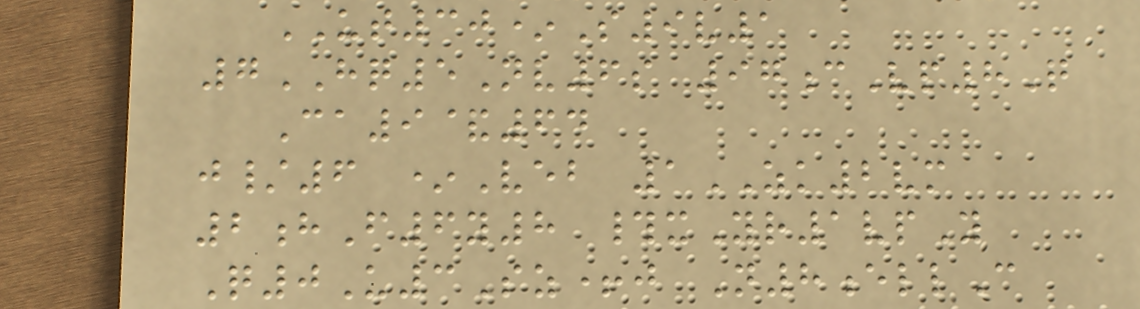UT30*S9v1
7HQ5Nv6s 97cVp8Q
Ca9&64
j/6 *Veb 1ZK2vm
2hF6y8 #xYr1vpY
Q0U3Sz+j N8ellC
